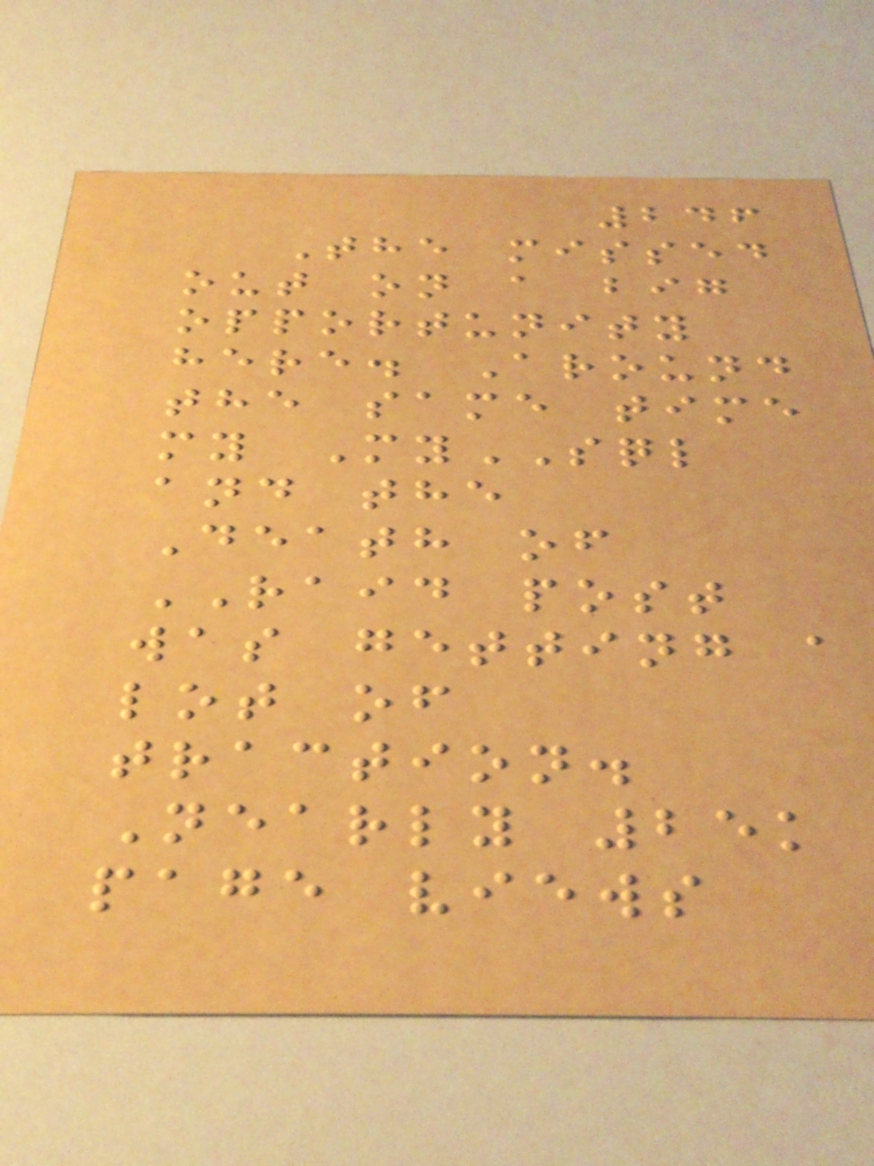246
The missed
out on a big
opportunity
here. Around
the same time
my MySQL
and the
Death of
RAID post
was getting a
lot of
traction.
Nearly 25k
page views
